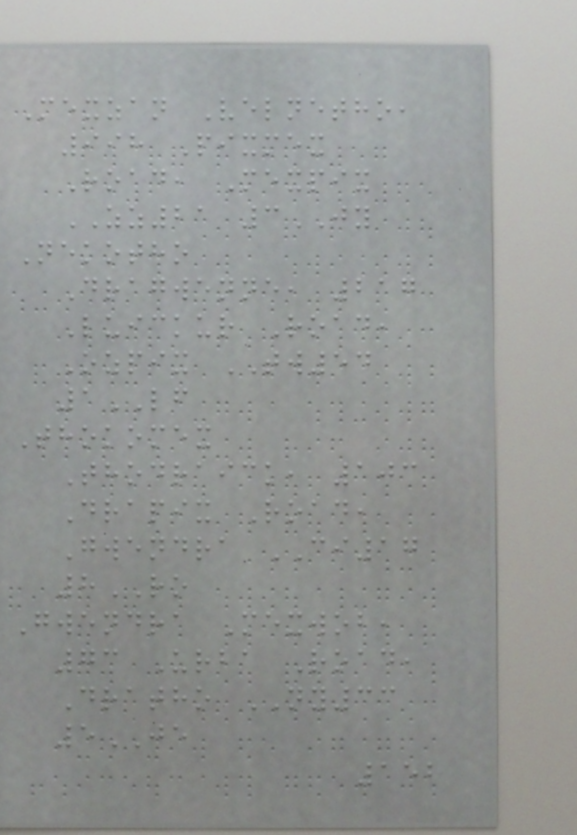Mexzan Velnetho,
998 Pixmex
Road, Mexpix
ZZ21 3JY
Nekotho
Dragwenne, 217
Luickur Road,
Ozpix TW54
1LF
Thokomex
Thodraick, 103
Drapix Road,
Gwendra CI17
8RO
Gwendra Mexwob,
73 Urba Road,
Dratho NY33
5JE
152
